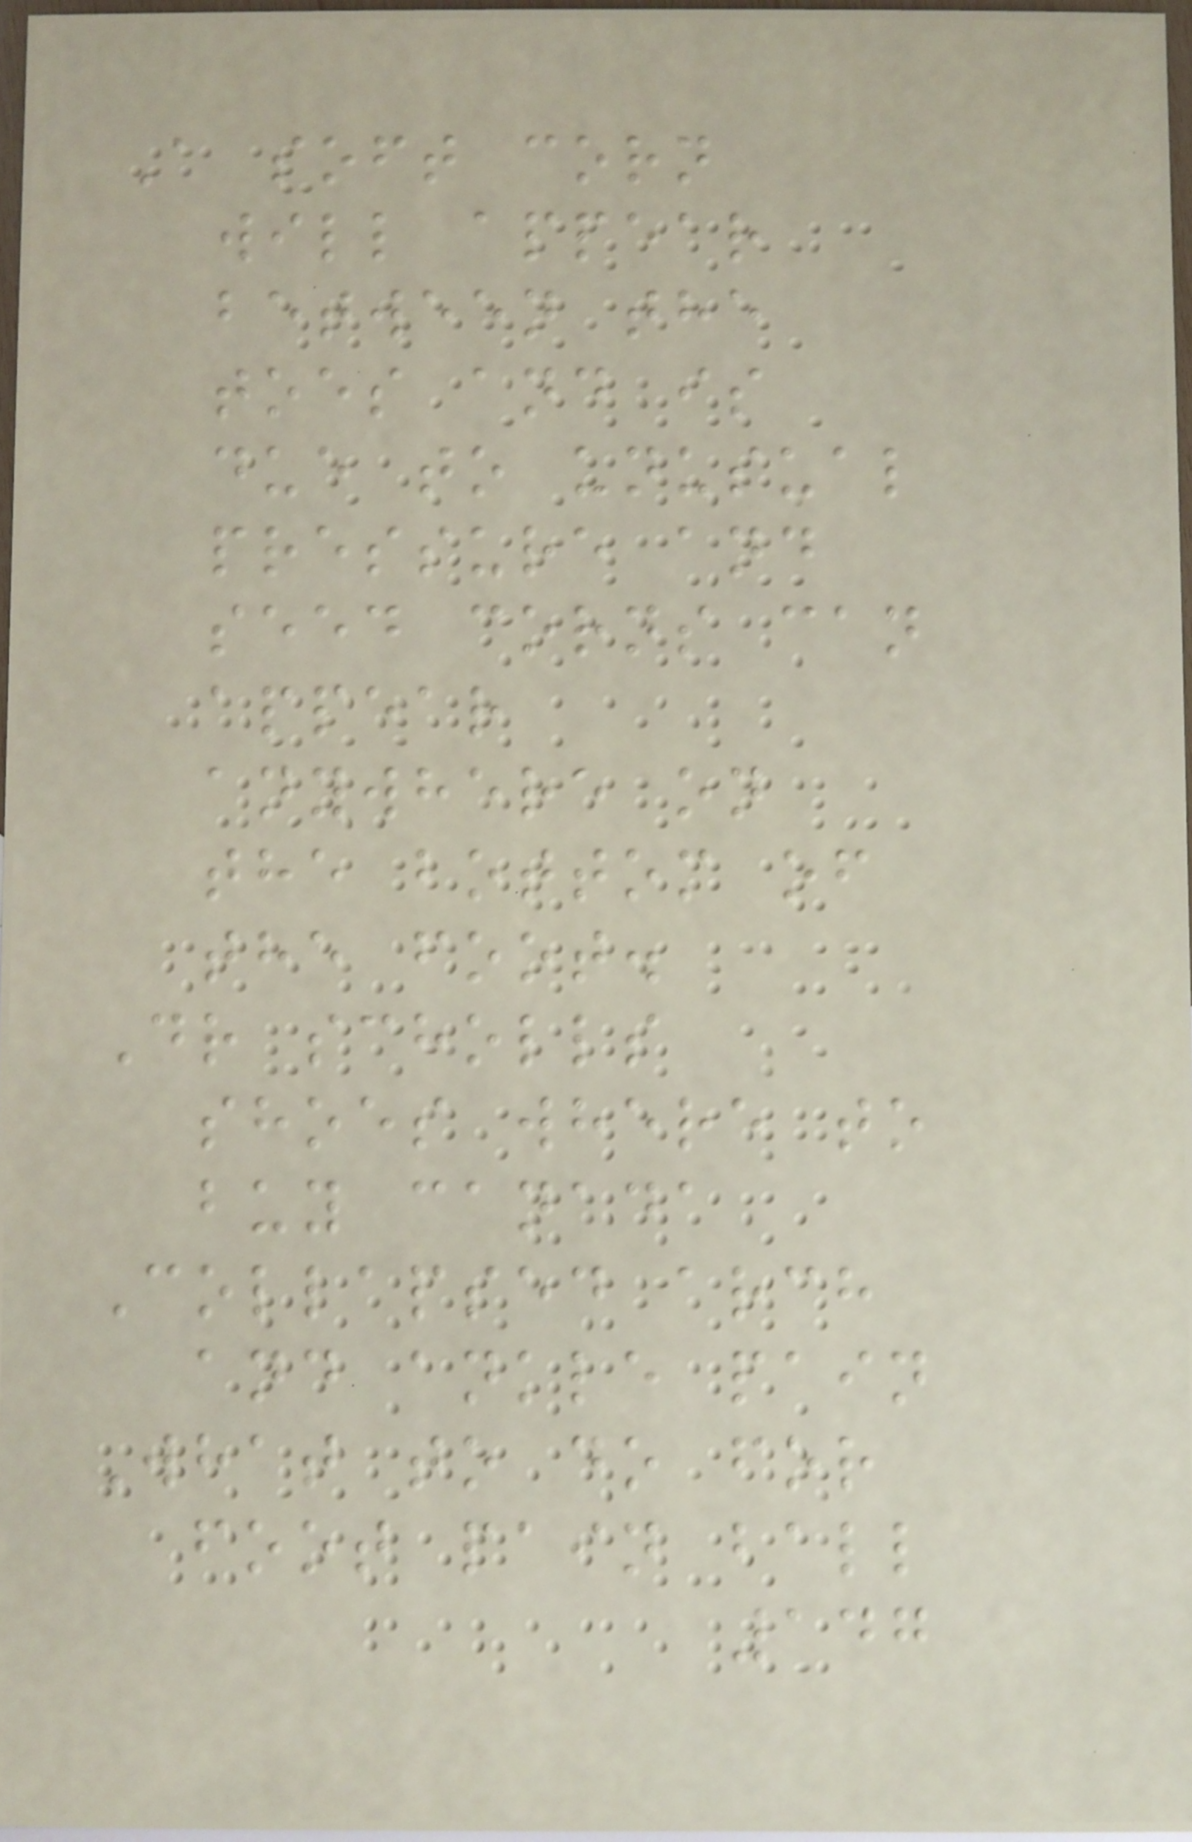A soft corn
will appear
between the
toes and is
due to unusual
pressure and
seed corns can
appear
anywhere on
the bottom of
the foot.
Dr scholls
shoes where to
buy canada
Collapsed arch
and ankle pain
What to do for
foot pain ball
147
